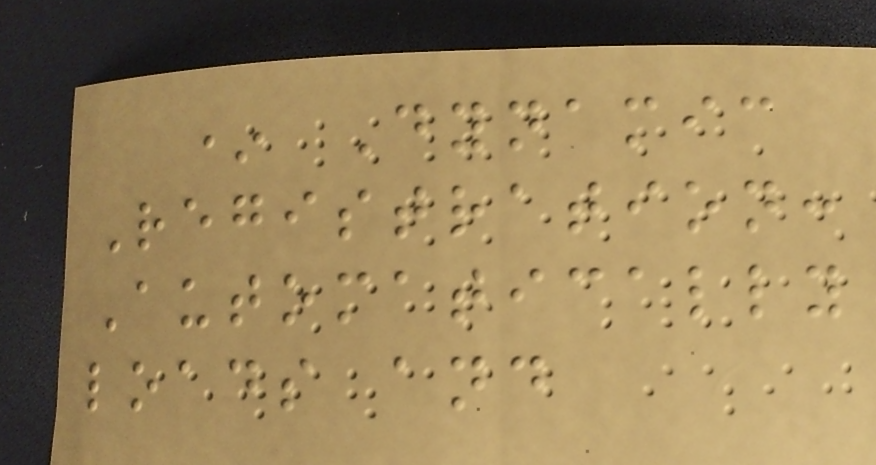* Dynamic
Registration:
Automatically
loads and
